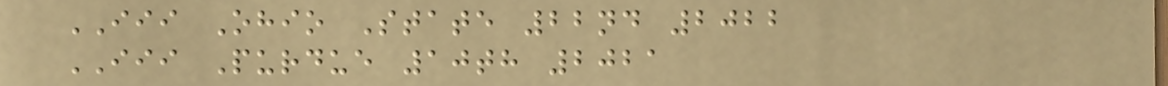III Ohio State 22nd 2022
III Purdue 10th 2021
